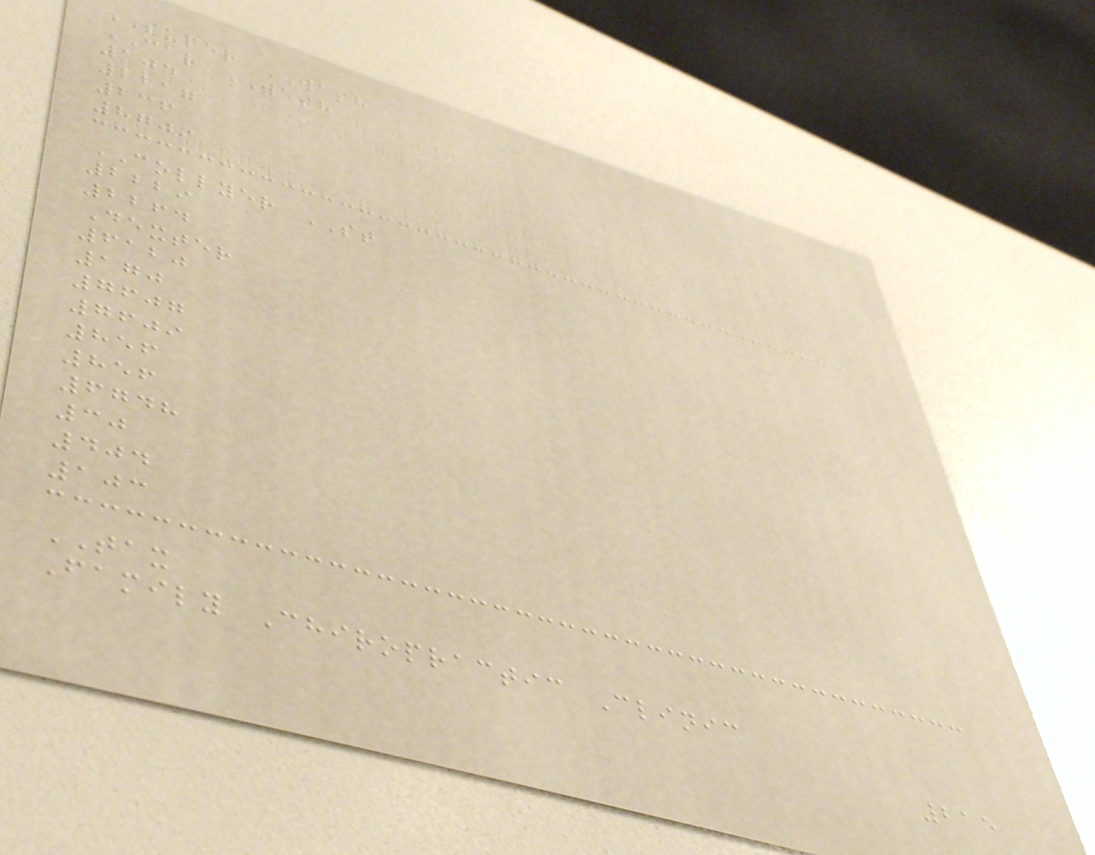SUPER WASH
CAR WASH
104
2217
236
8709
COLLYER ST
2229
2264
Dexter
6120
170
7607
7609
856
856
6748
30
404
103
TAX
Family Chiropractic Clinic
215
